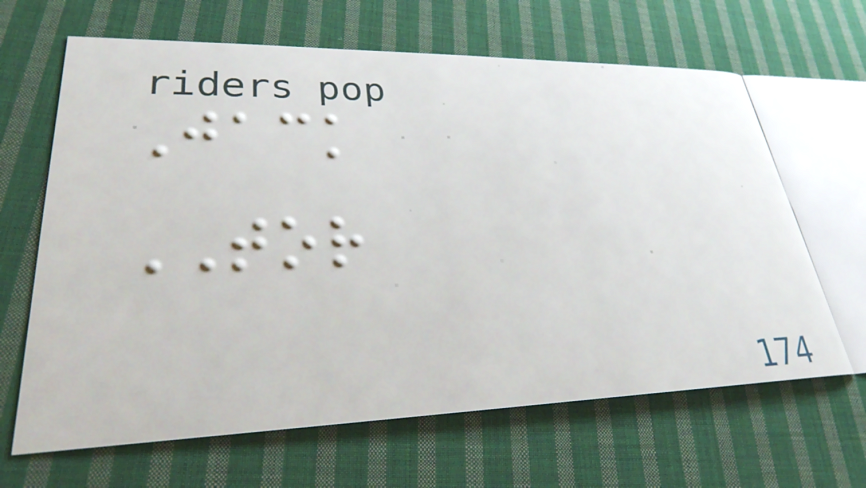Jack
TOR
